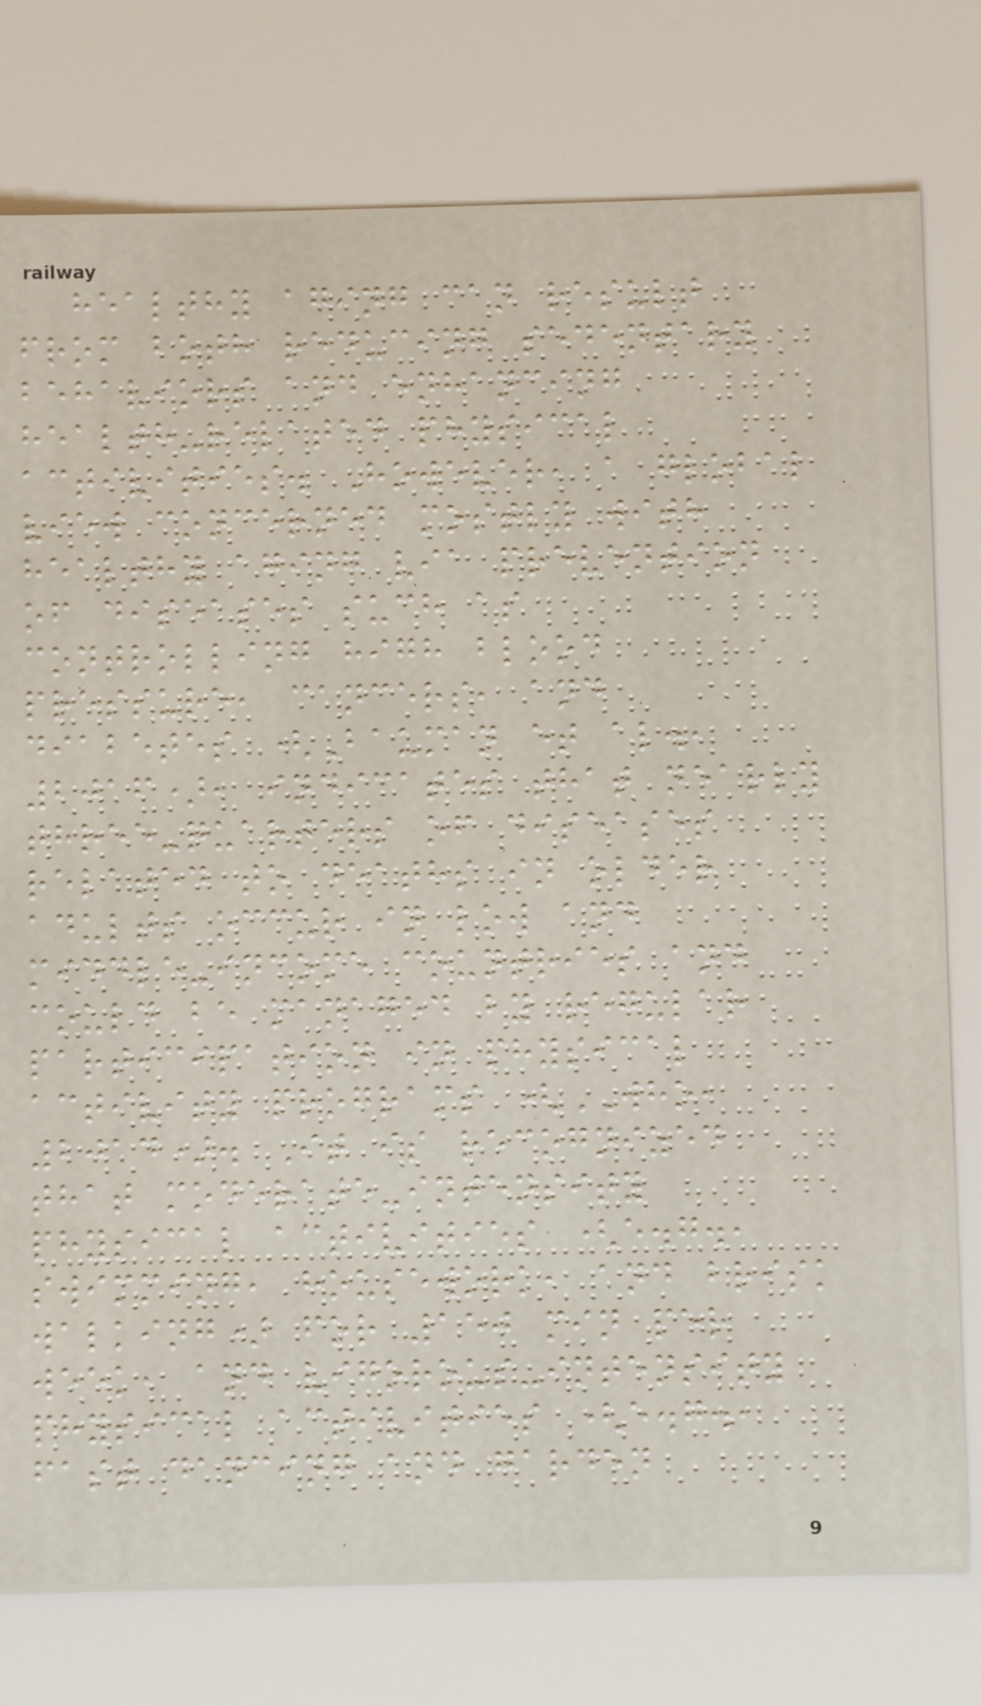healthy aging can result
from both reducing sedentary
behaviors and enhancing
health-related physical
activities. However, a global
view concerned mostly with
healthy aging via prevention
of diseases such as
controlling high blood
pressure, cancers, and
diabetes (Bauman et al.,
2016), indicates that nearly
three-quarters of diseases
related to deaths in older
adults occur in low and
middle-income countries and
could be managed by regular
participation in physical
activity programs (WHO,
2014). It is recognized
that moderate-intensity
physical activities (e.g.,
swimming, housework, and brisk
walking) for 150 min per
week, and vigorous-intensity
physical activities (e.g.,
fast dancing and garden
